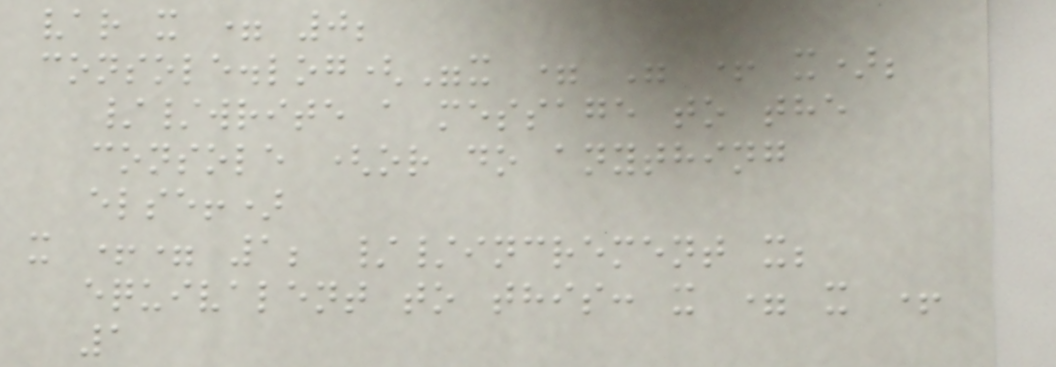var x = 0;
console.log("x = " + x);
//write a message to the
console (or do anything
else!)
x += 1; //increment x;
equivalent to this: x = x +
1
